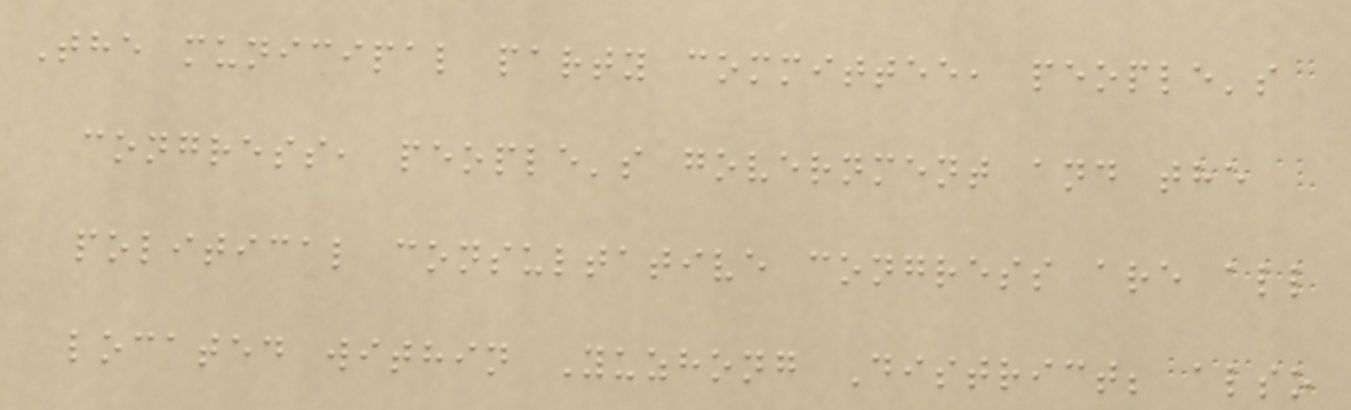The municipal party committee, people's
congress, people's government and the
political consultative congress are all
located within Yuzhong District; also
